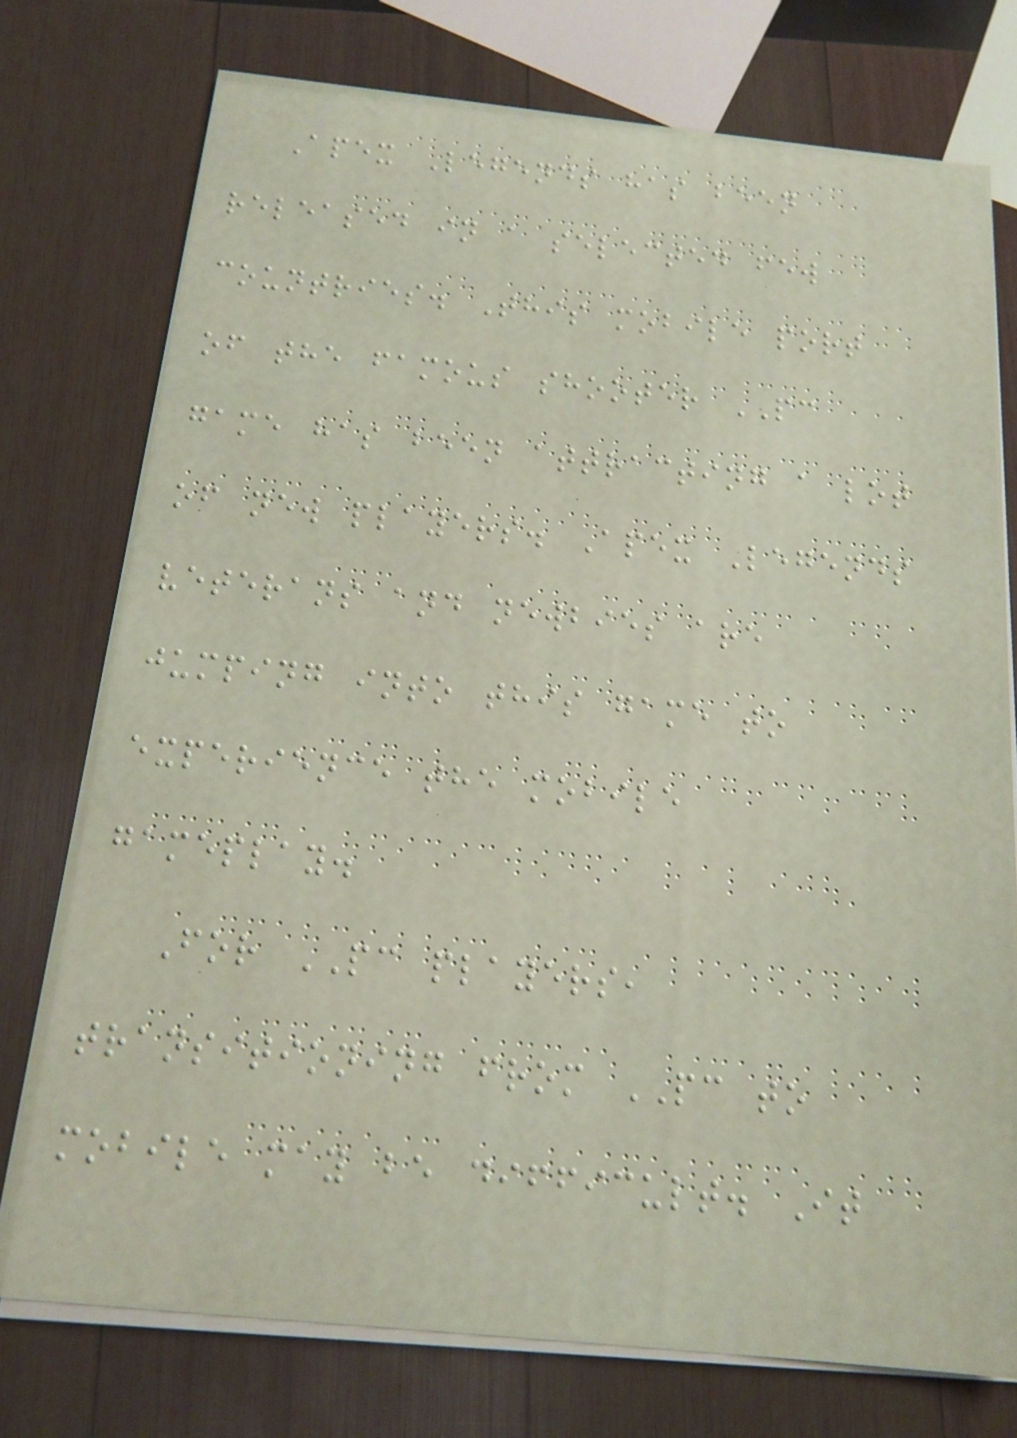Apex Legends has been
released in a selected few
countries. This mobile port
of the famous shooter PC
game has been attracting a lot
of new players. Apex Legends
veterans and newbies are
jumping into this game to
experience the mobile
gameplay.
For PC players,
transitioning from PC to
mobile may be difficult. It
